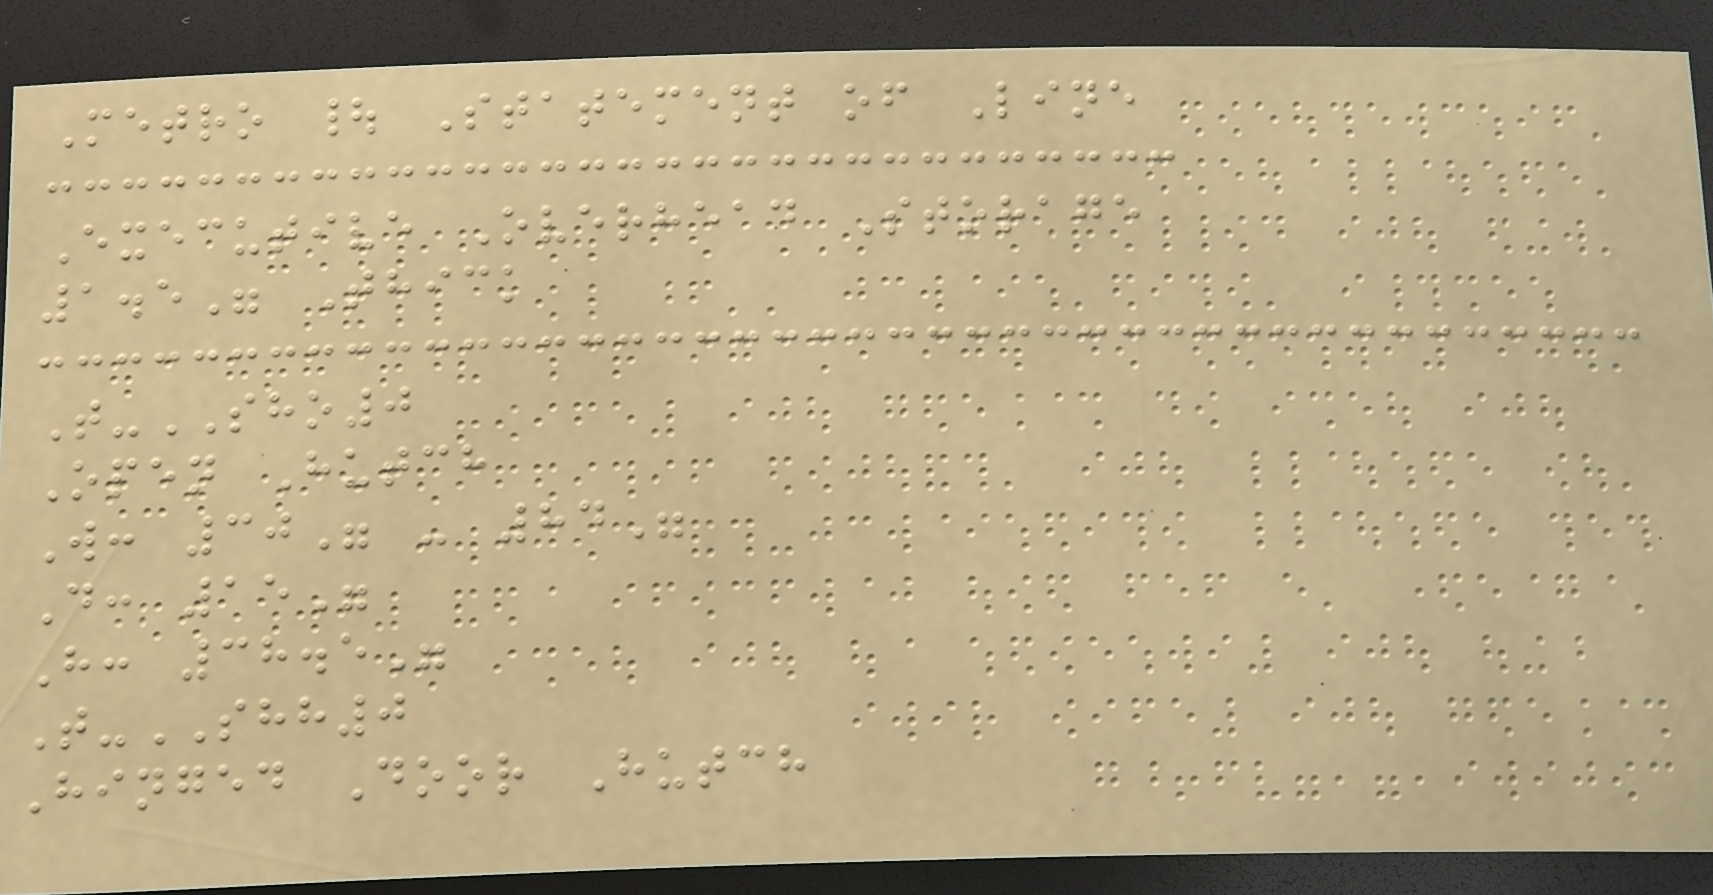Metro | Statement of Line
Executive Overhead Storage
1.5" Thick
T-SHO0
Open Hutch
W: 30" - 84"
D: 15"
H: 38.5"
T-SHH0
Hinged Door Hutch
